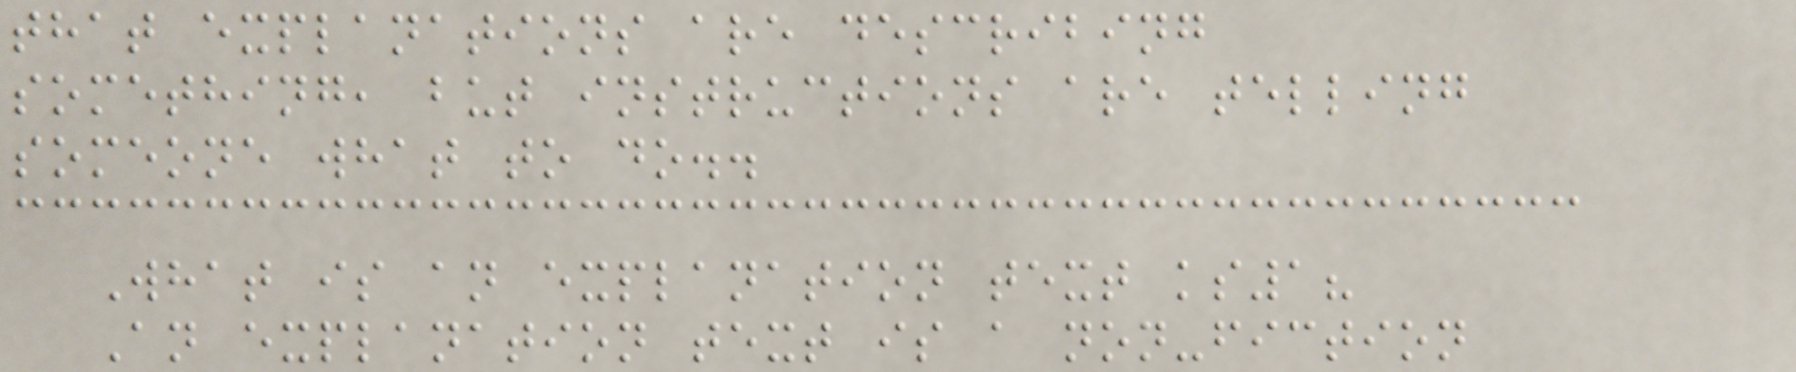that explanations are describing
something, but instructions are telling
someone what to do..
What is an explanation text ks1?
An explanation text is a non-fiction
